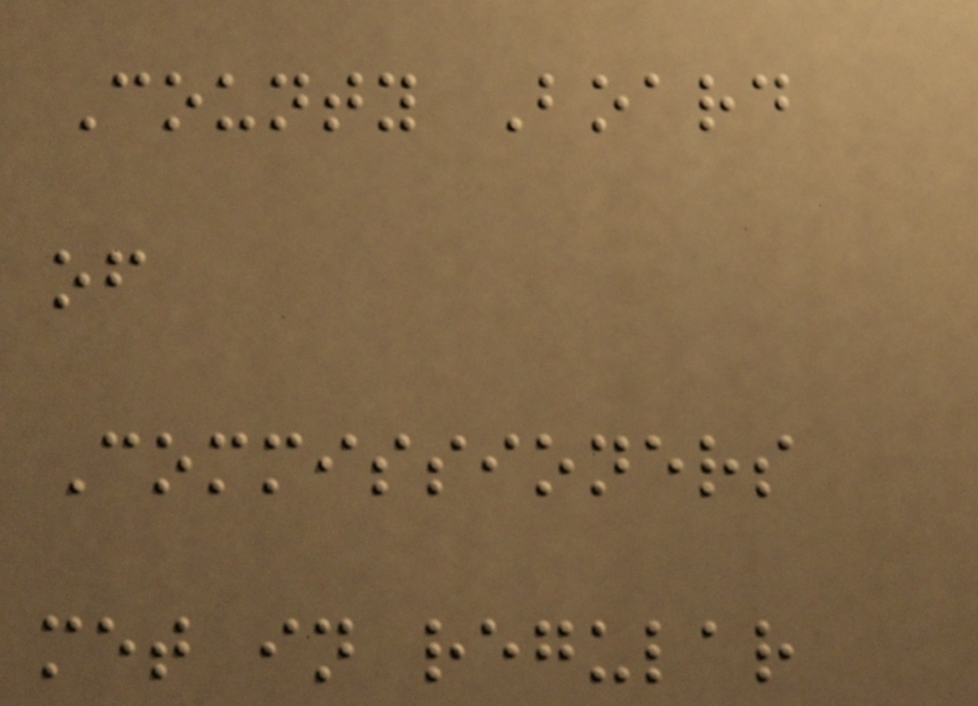County Board
of
Commissioners
met in regular
